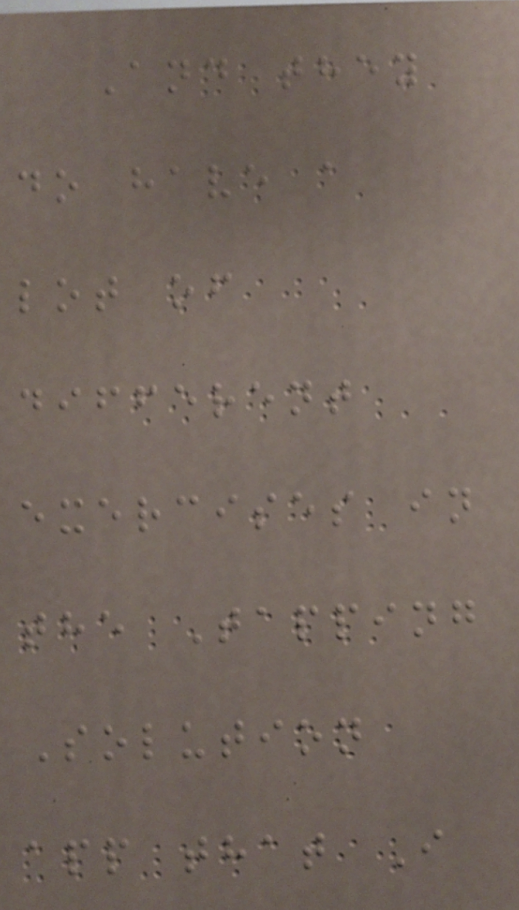And they
do have a
lot of
different
exercises in
the Tapping
Solution
app that I
